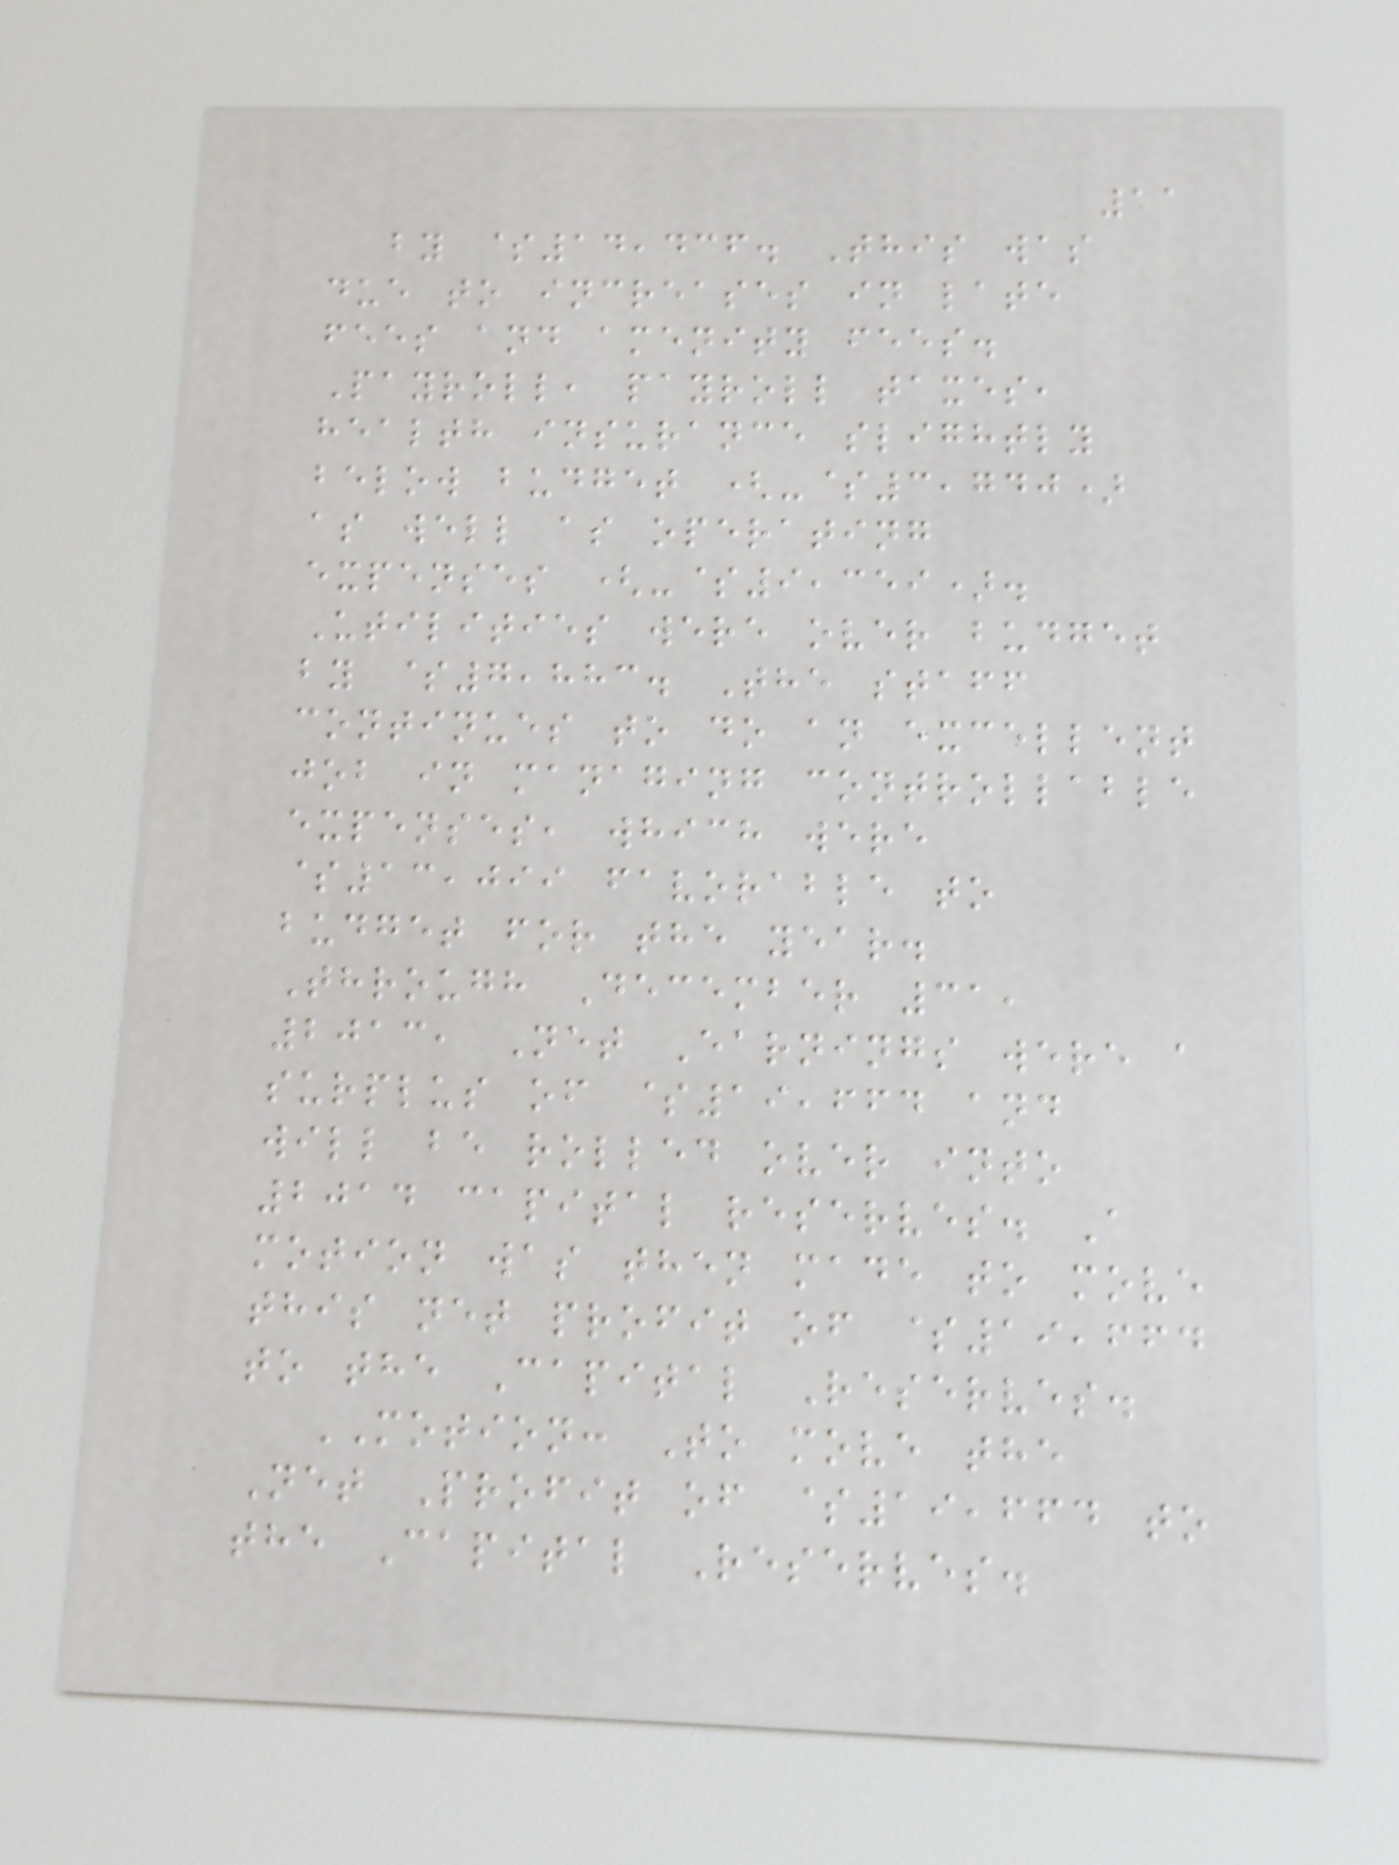11
by $14,436. This was
due to increases in late
fees and amenity fees.
Payroll, payroll taxes,
health insurance slightly
below budget (-$3,740)
as well as operating
expenses (-$9,359).
Utilities were over budget
by $7,883. The staff
continues to do an excellent
job in managing controllable
expenses, which were
$13,099 favorable to
budget for the year.
Through December 31,
2013, Net Earnings were a
surplus of $19,664 and
will be rolled over into
2014 capital reserves. A
motion was then made to move
this net profit of $19,664
to the Capital Reserves.
MOTION: To move the
Net Profit of $19,664 to
the Capital Reserves.
